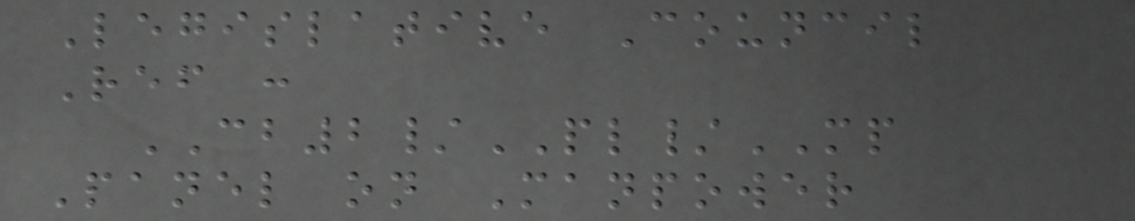Legislative Council
Ref :
CB2/PL/MP
Panel on Manpower
